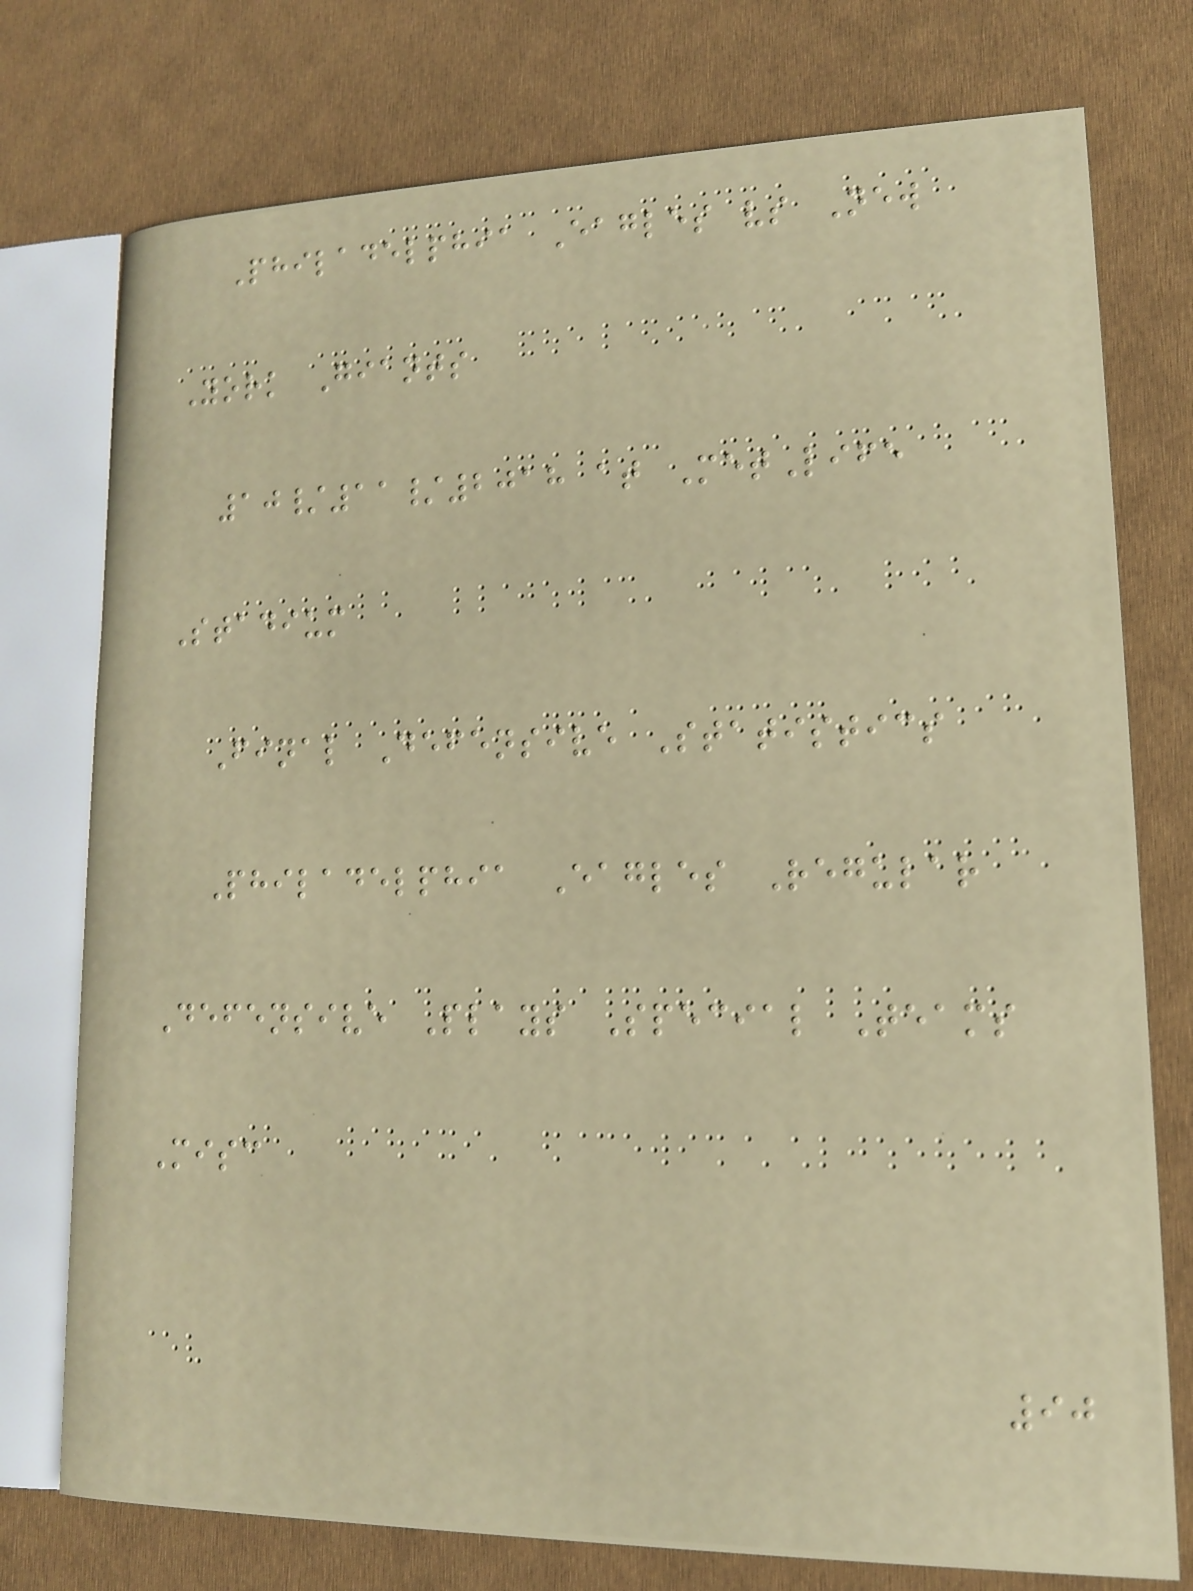Philadelphia Eagles vs New
York Giants
10/11/2018 at MetLife
Stadium
Final Defensive Statistics
Philadelphia Eagles Regular
Defensive Plays Special Teams
Misc
90
